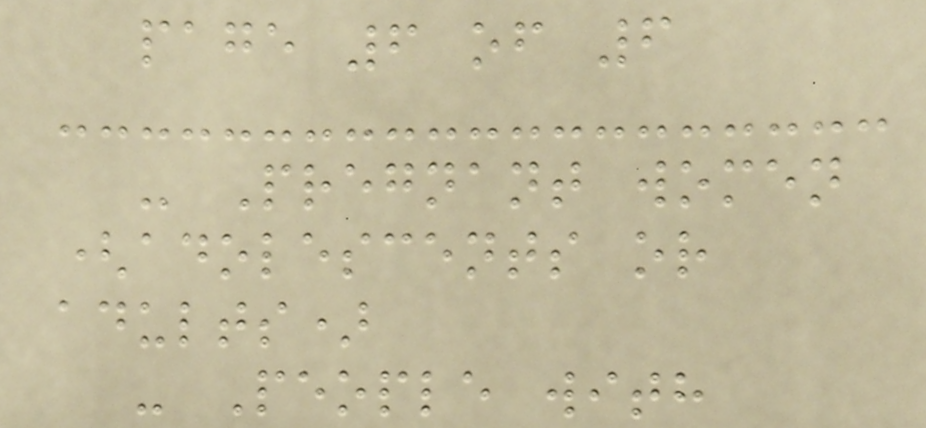page 6 of 6
- Pregnant women
(adolescents or
adults)
- People with
